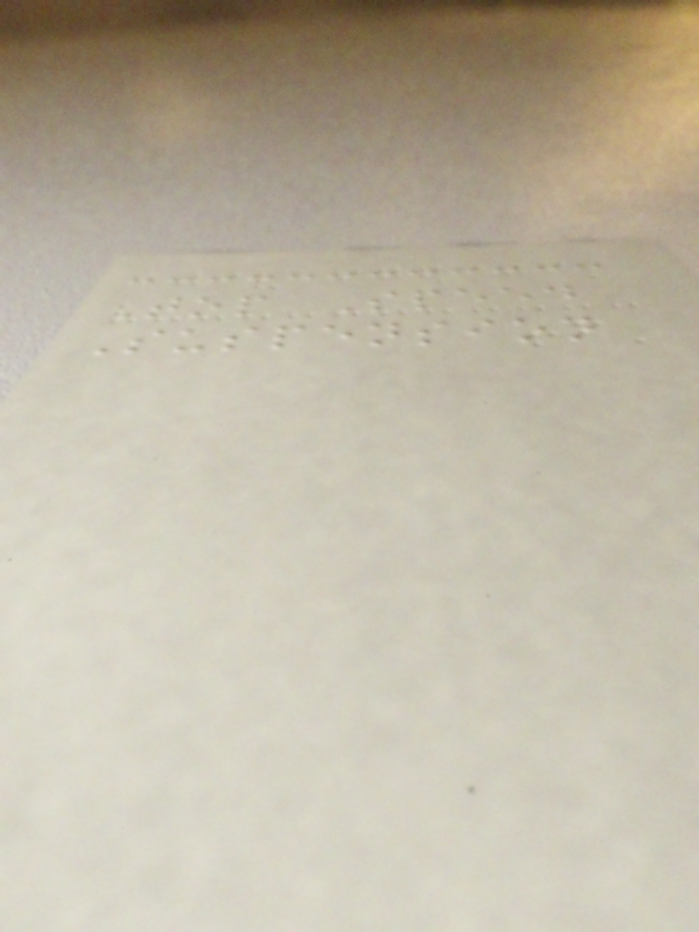Top Speed
Suspension
